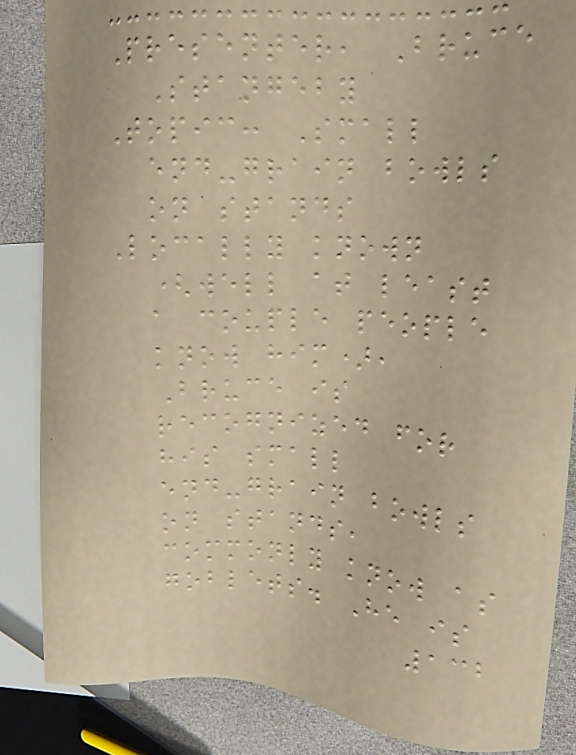Presenter, Bruce
Stangeby
Topic: Small
end-grain bowls
on stands
Locally known
(well at least
a couple people
know him),
Bruce is
recognized for
his small
end-grain bowls
on stands,
commonly know as
goblets. He is
132
